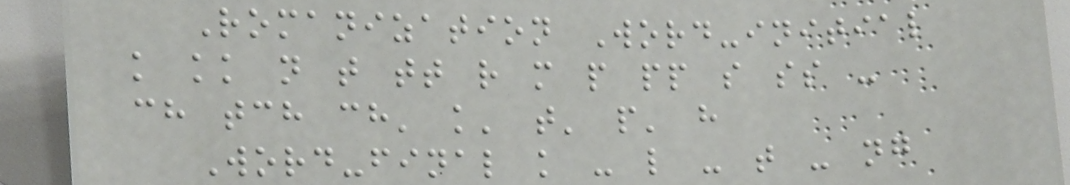Romanization Word-initial
k kk n t tt r m p pp s ss -
ch tch ch' k' t' p' h
Word-final k - l - t - ng
